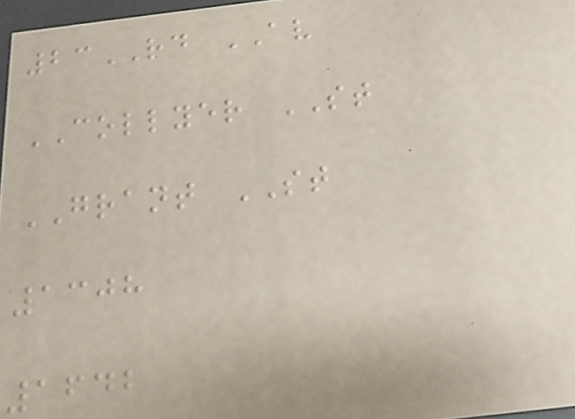23RD AV
COLLYER ST
GRANT ST
1308
1642
